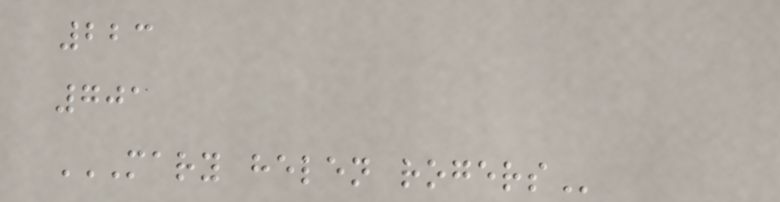223
701
MARY HELEN ROGERS
